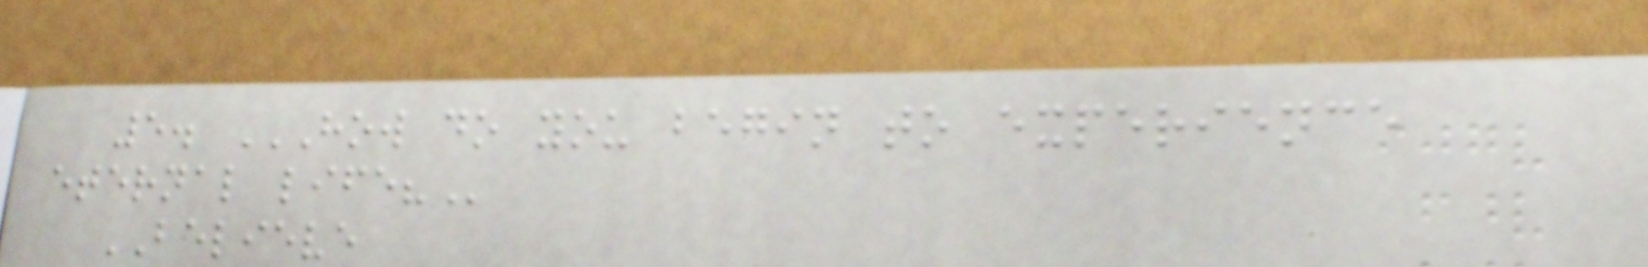5. HOW DO YOU BEGIN TO EXPERIENCE
ETERNAL LIFE?
BELIEVE
